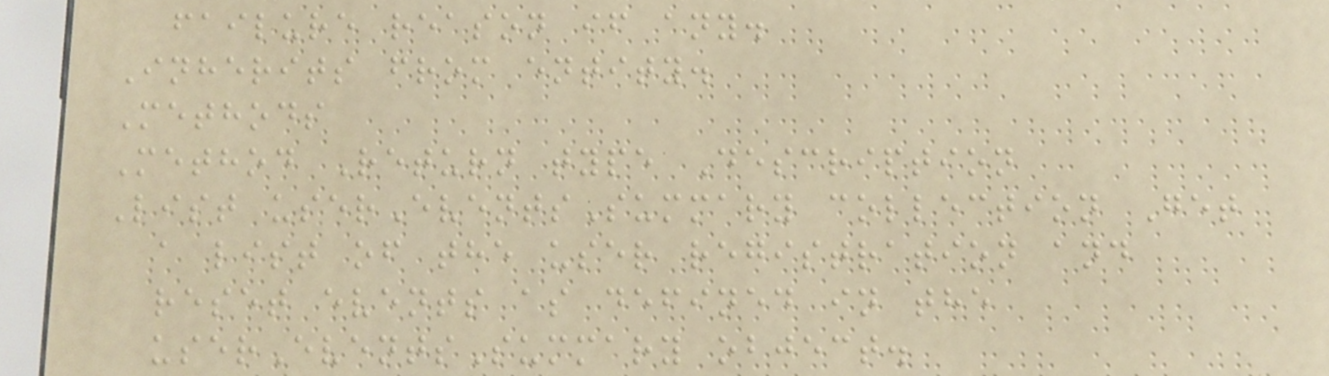failure reason if any.
Inherits from entity.
Methods
Method Return type Description
List userEventsSummary collection Get
a list of the user registration and
reset events as defined in the
userEventsSummary object.
